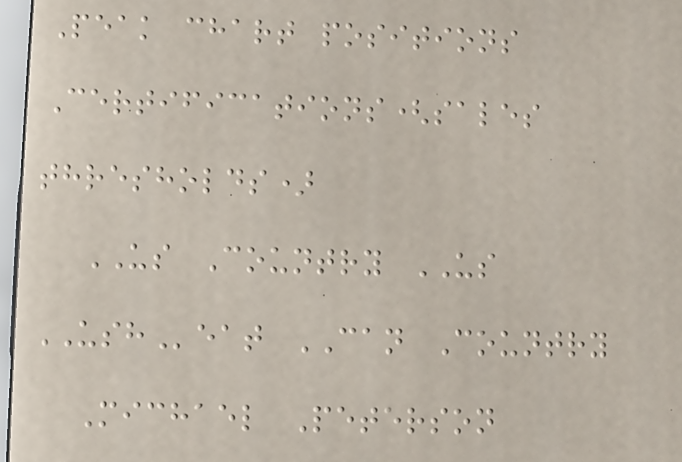Peak chart positions
Certifications(sales
thresholds)
US Country US
USHeat CAN Country
Michael Peterson
